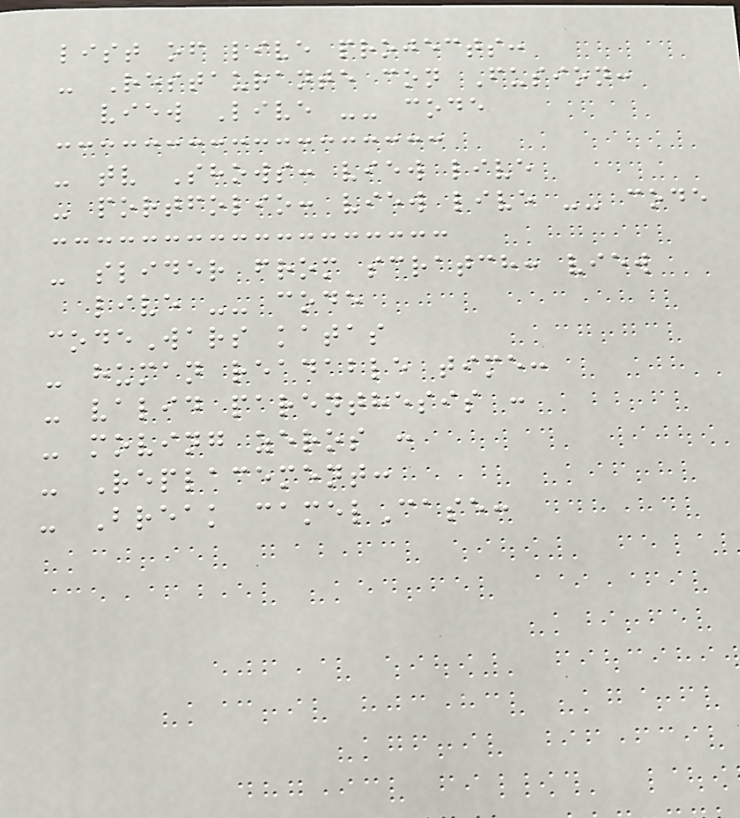list of live projects:
- Restaurante con Fusion:
view Live -- code
- tv Shows: view live
- portfolio: view live -- code
- slider from scratch: view
live -- code
codeWars katas
- human readable time:
- valid parenthesis :
- moving zeros :
- Replacement:
- Break camelCase:
